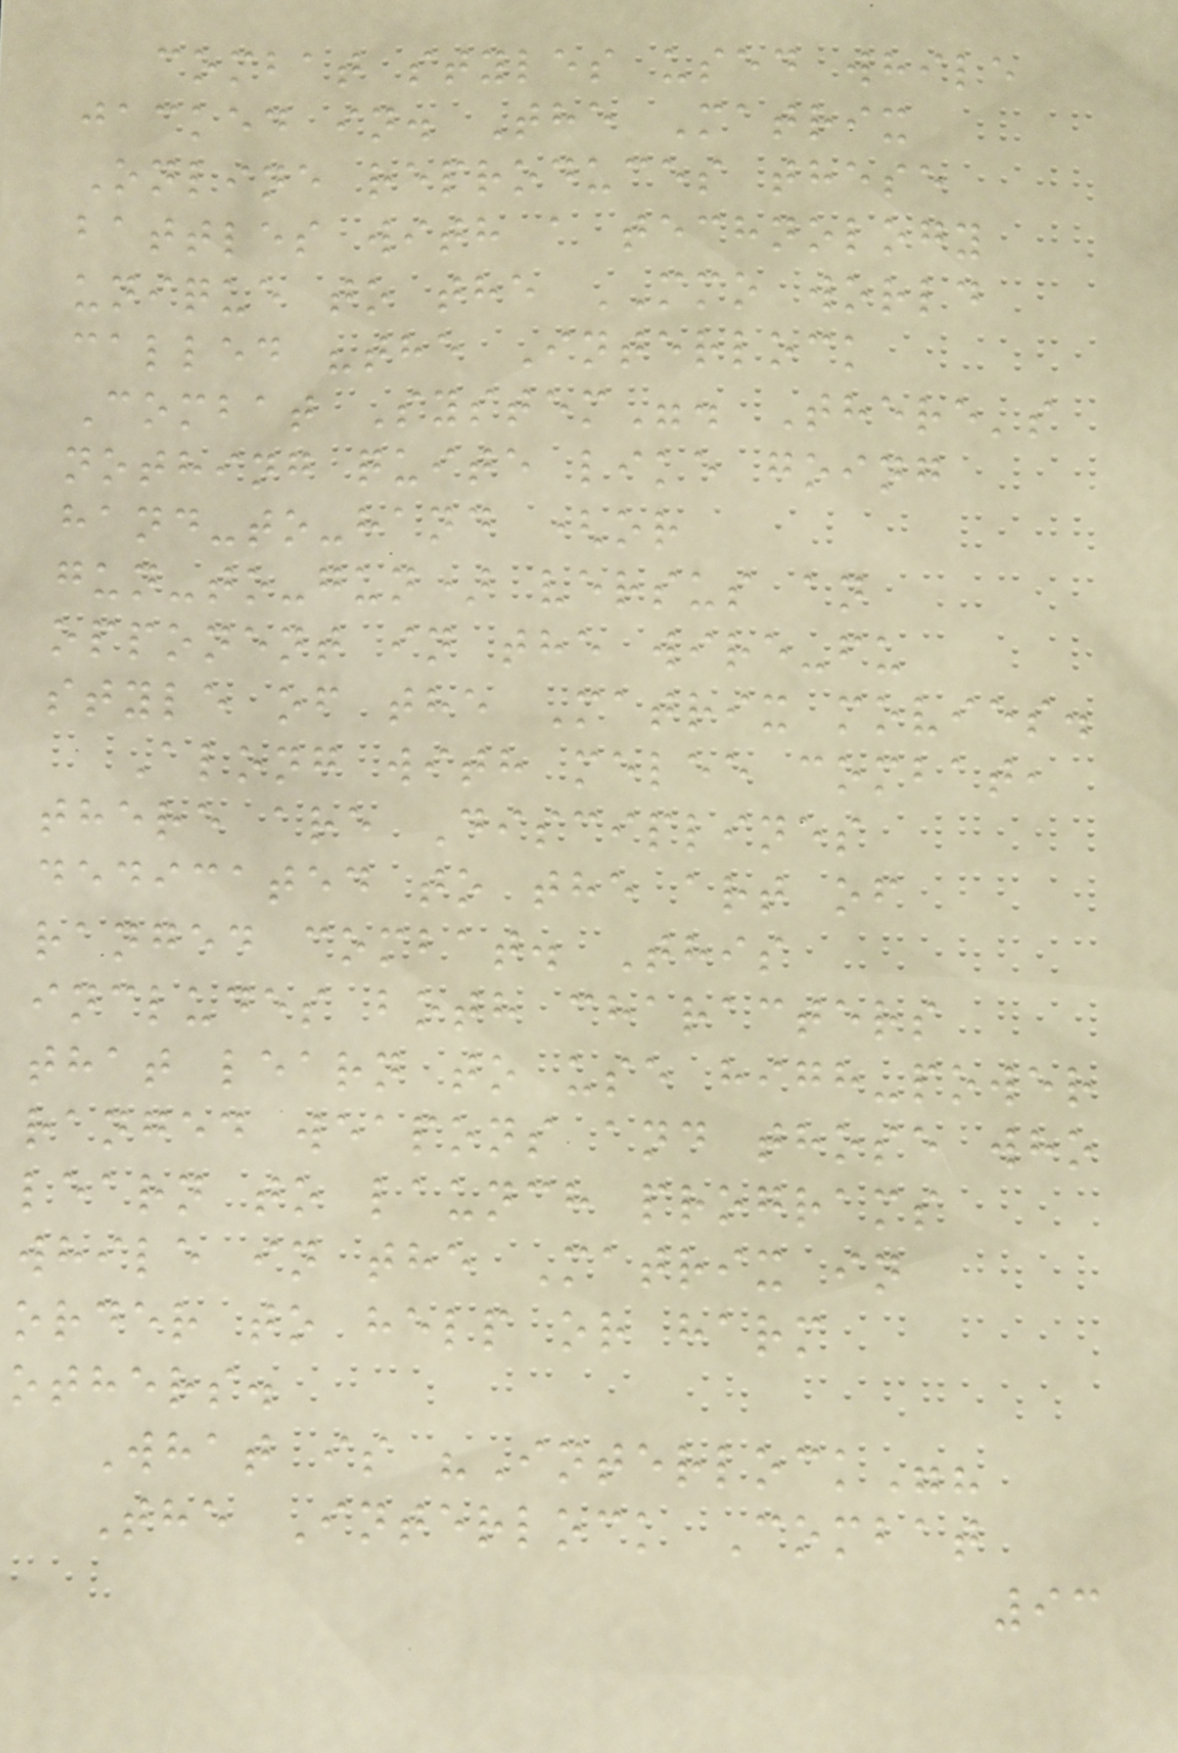combat styles used while
jacked in. The Matrix
Online reproduces these
battles with a technology
unique to the MMO world
called "the Interlock
Combat System". There's
nothing quite like going
hand-to-hand (or
gun-to-gun) versus an
opponent in the wire-fu
style of the Matrix movies.
Along with melee combat,
there are Disciplines
dedicated to the art of
ranged combat. This
includes both characters
that learn to use high-power
ranged weapons and those who
learn to launch programs
while in the Matrix in
order to help or harm
others.
What is "Interlock"?
The Interlock Combat
93
